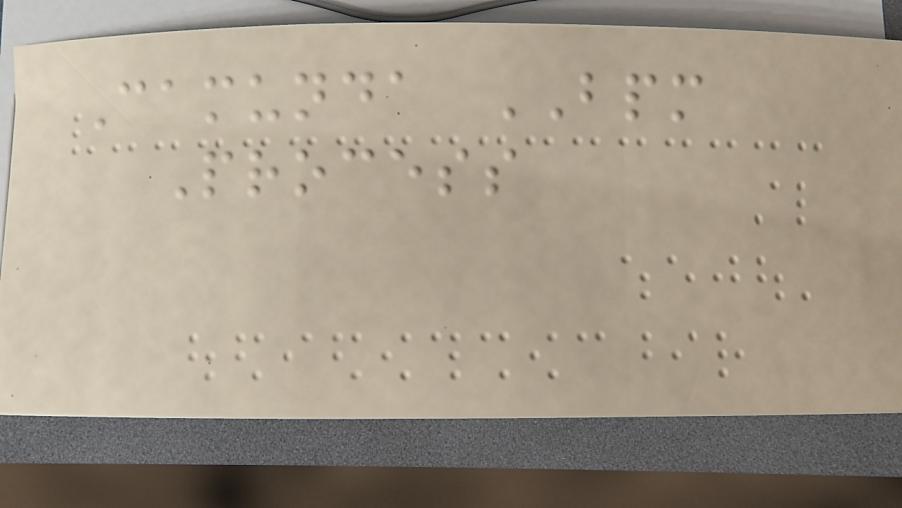Camunda BPM
Process
